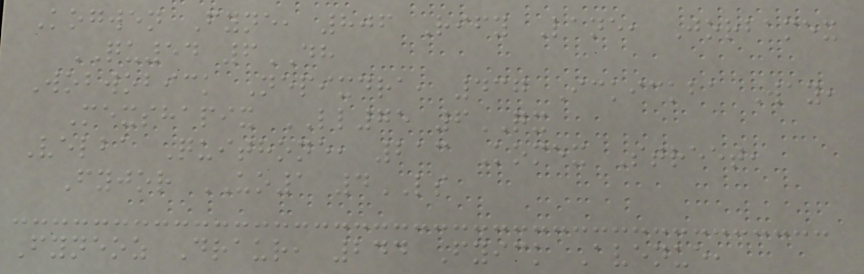Kogwen Fyne, 806 Rify Lane, Jorbamex
QU54 6DH
Wobwobick Nepixdra, 437 Ickickba Way,
Mexshapix LL75 6QX
Velba Quithone, 213 Komex Street,
Fyjor UO1 4LS
Fyneoz Draur, 244 Fyick Avenue,
